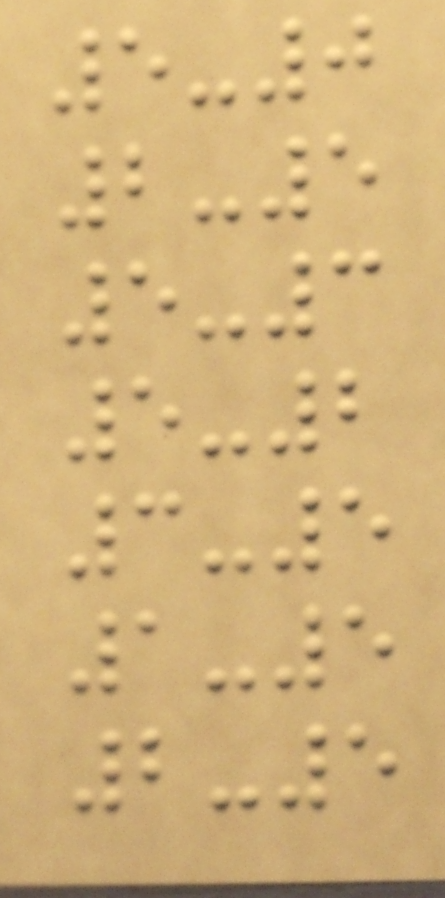5-0
2-5
5-3
5-2
3-5
1-5
2-5
